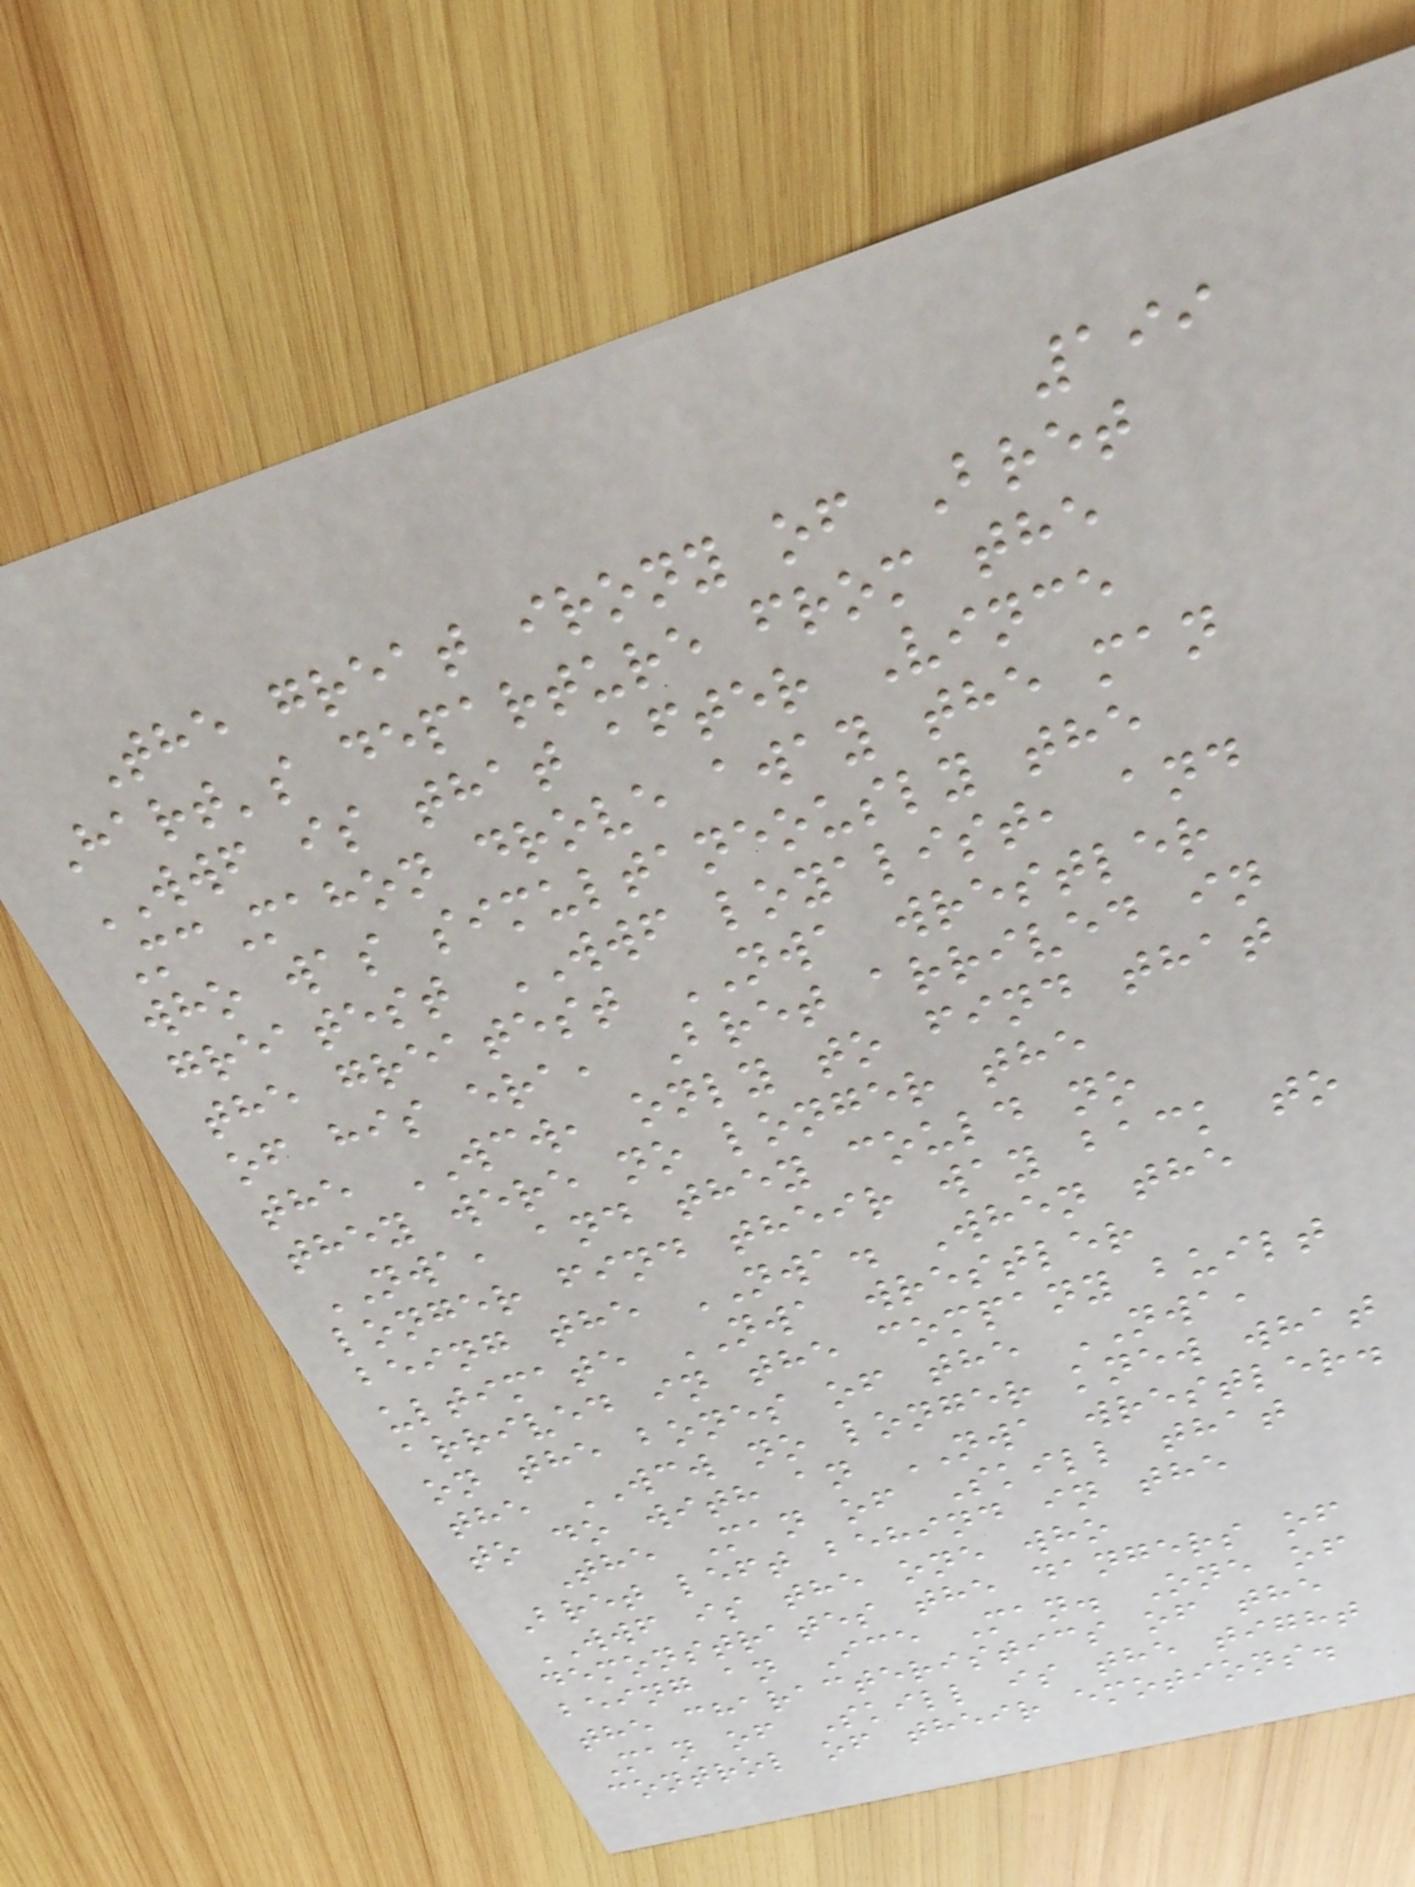199
The great irony of Bret
Hart's departure from the
WWF is that after Vince
McMahon drove away the man
who was simultaneously the
greatest WWF loyalist, and
the greatest NWA wrestler
of his era, Bret arrived in
the WCW, only to find that
they were no longer the
NWA, and they could no
longer find their way back to
being the NWA. When the
ultimate NWA wrestler
arrived in the company built
on the bones of the NWA,
the WCW no longer knew what
to do with an NWA wrestler.
The Man of Skill that
Bret left behind in the
WWF is the one who
demonstrates the dangers of
being an Ice Man. One of
the characteristics of the
Man of Skill is the tight
control of their emotions.
